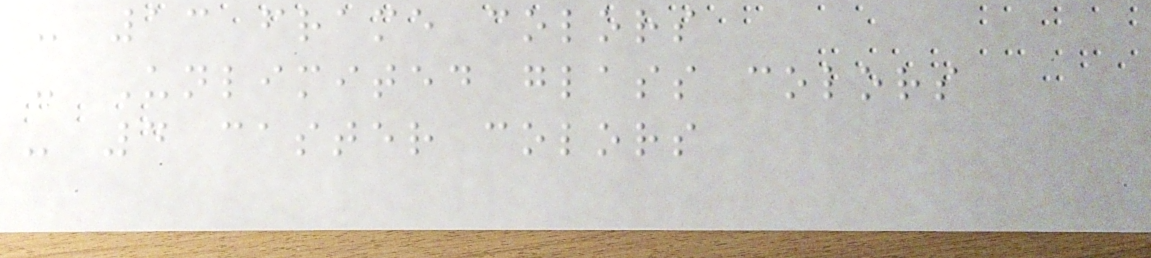- 13 frame colors
- Unlimited glass colors
- 4 caster colors
